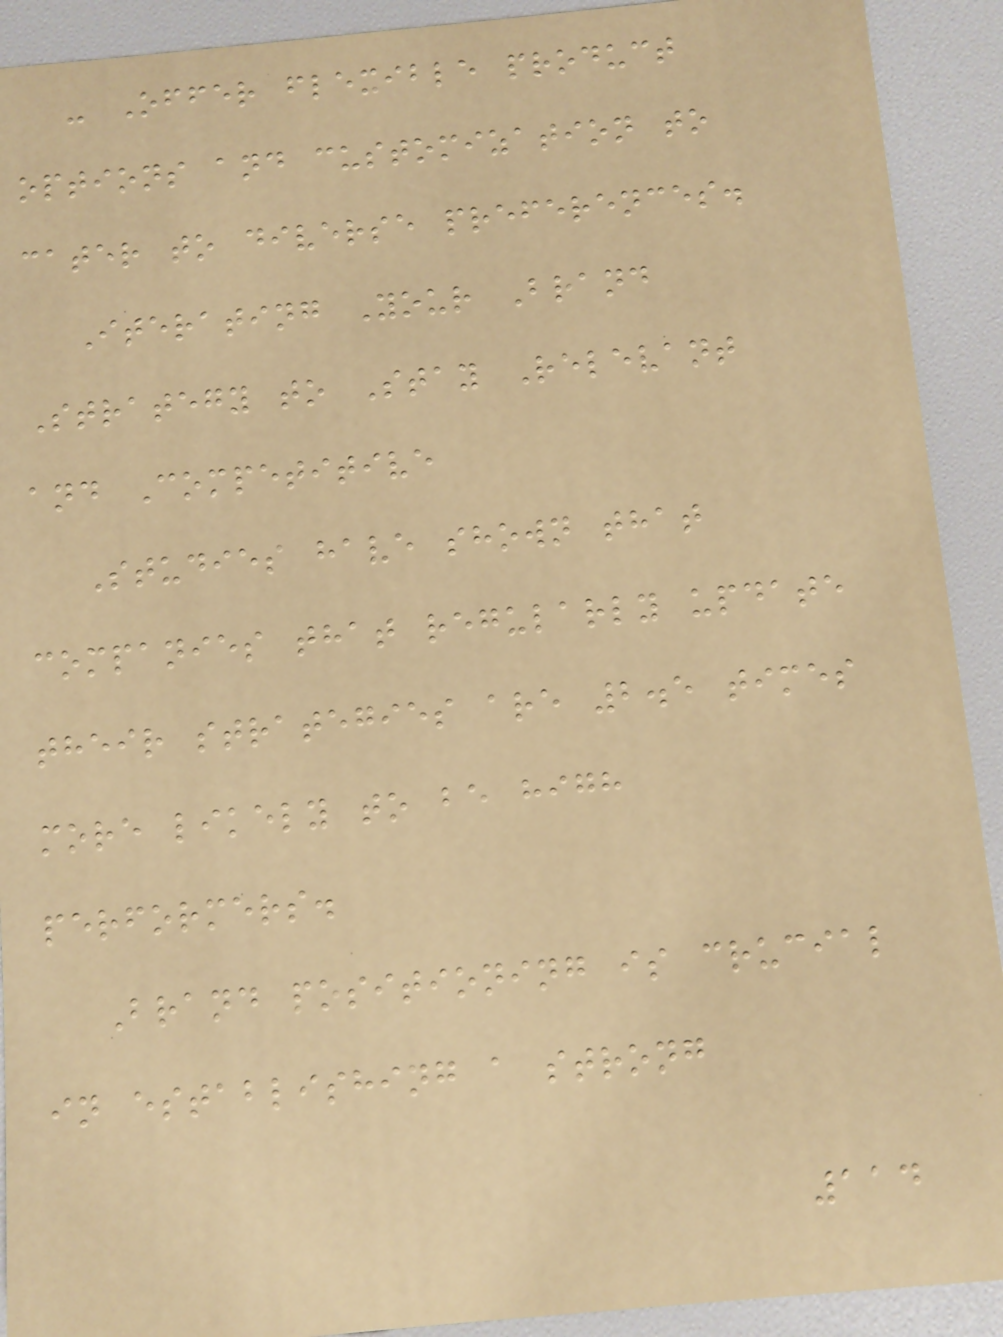- Offer flexible product
options and customization to
cater to diverse preferences.
Iterating Your Brand
Strategy to Stay Relevant
and Competitive
Studies have shown that
companies that regularly update
their strategies are 2.5 times
more likely to be high
performers.
Brand positioning is crucial
in establishing a strong
114
